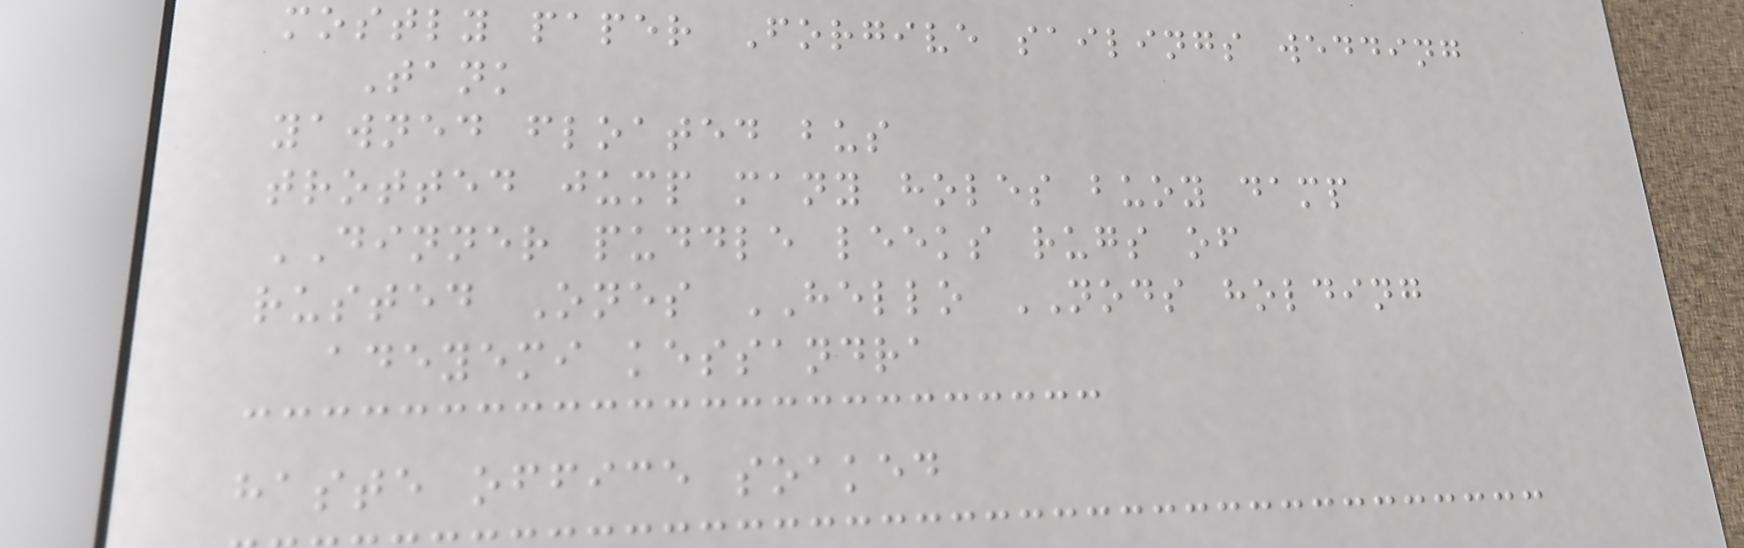mostly paper Forgive sailings wedding
Tank
yawned floated bus
trotted jump many holes buoy damp
DINNER puddle leeks rugs of
rusted Ones HELLO NODS holding
adeyemi kessandra
haste office soaked
